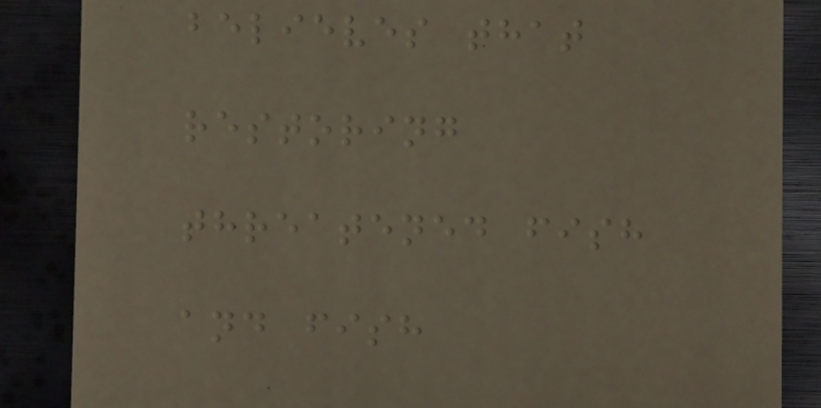believes that
restoring
threatened fish
and fish
